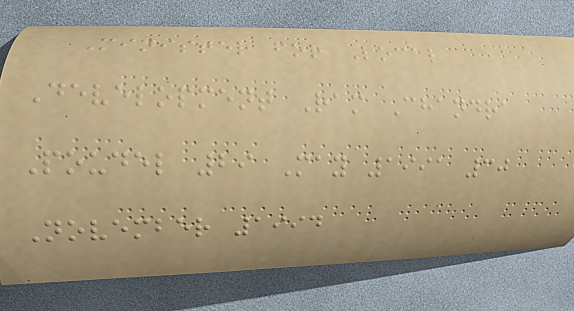Minister for Local
Development Ram Chandra
Poudel 29 May 1991 30
November 1994
